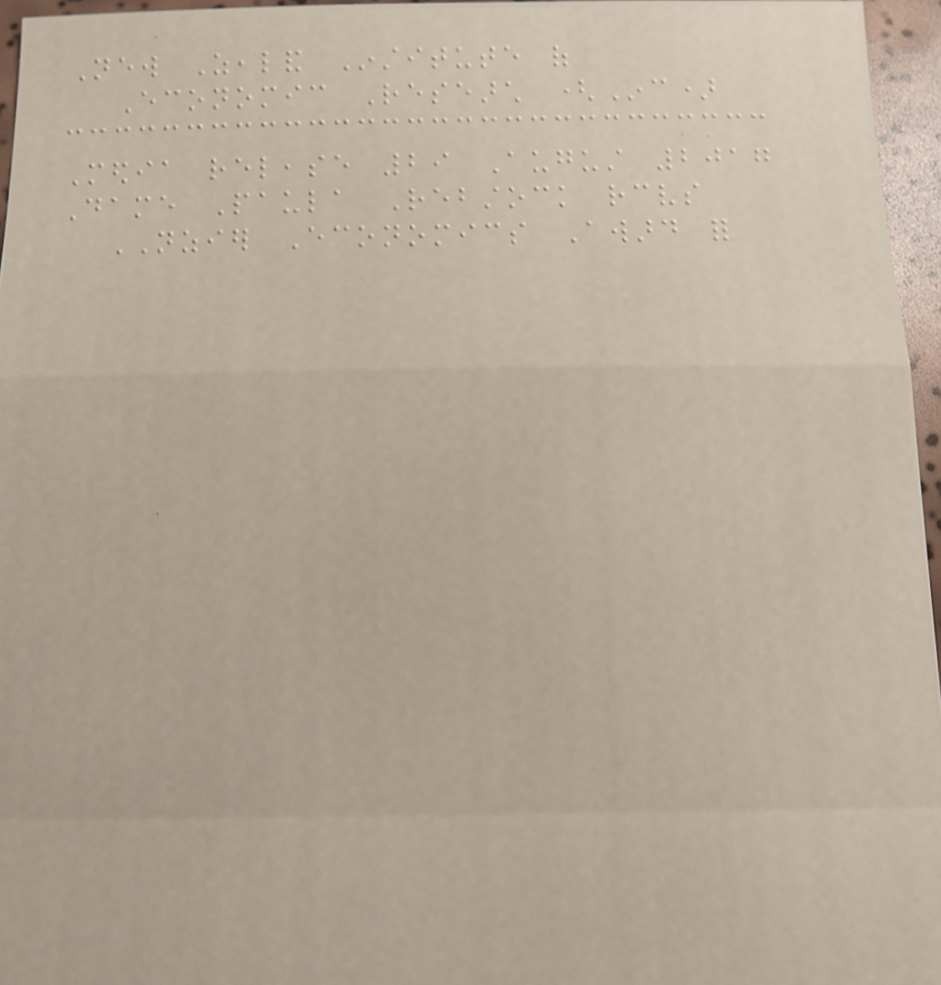New Zealand Institute of
Economic Research (Inc)
Media release 29 August 2017
Dame Paula Rebstock receives
NZIER Economics Award for
